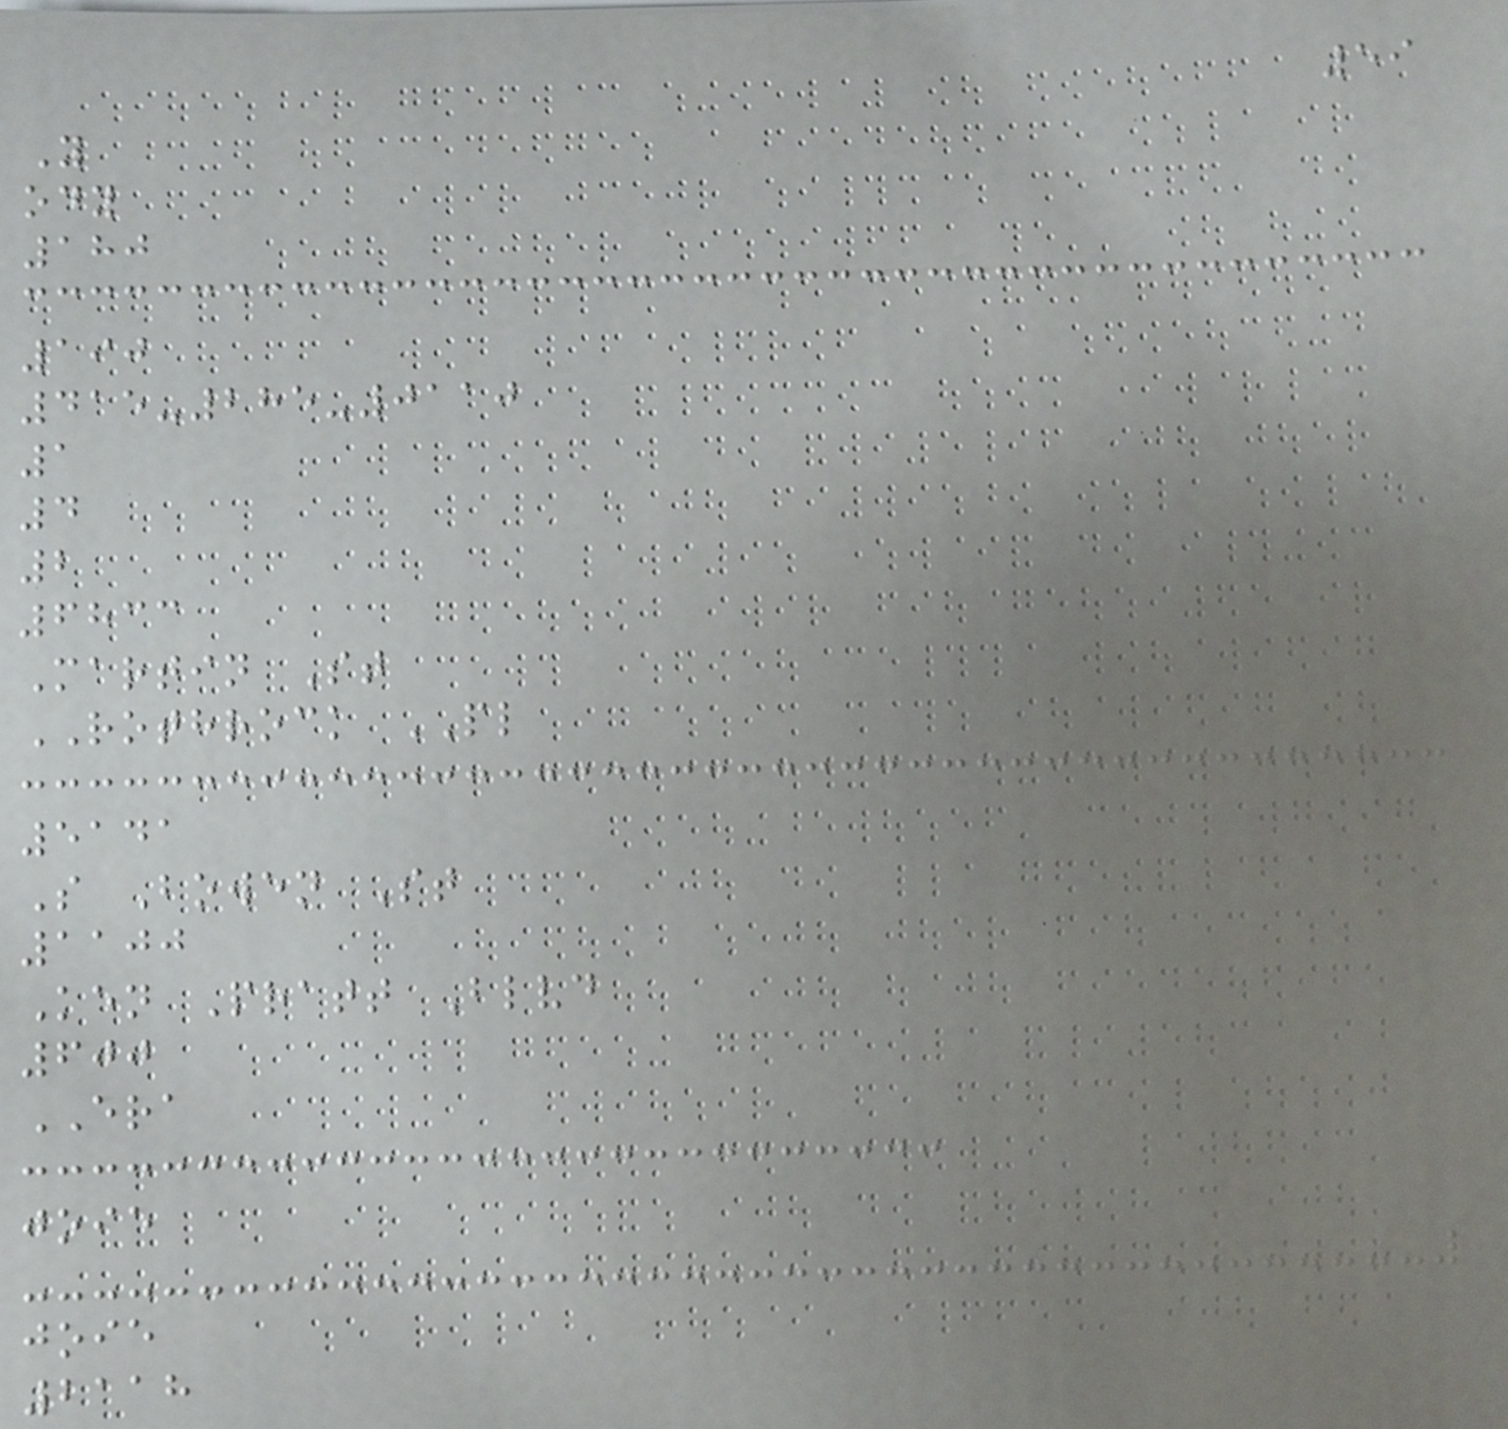59
Y
ody
180
190
415-285-0110
1
4
2
6833
Martin St
ROTHROCK PL
5141
S Bowen St
1100
Ken Pratt Blvd
600
ERA
joie
joie
2118
